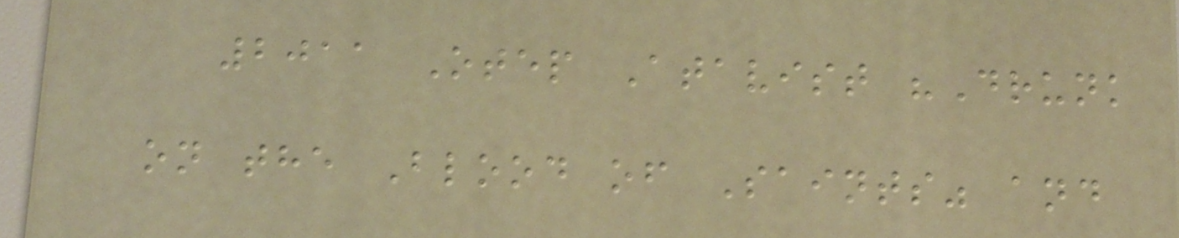2011 Otep Atavist "Drunk
on the Blood of Saints" and
